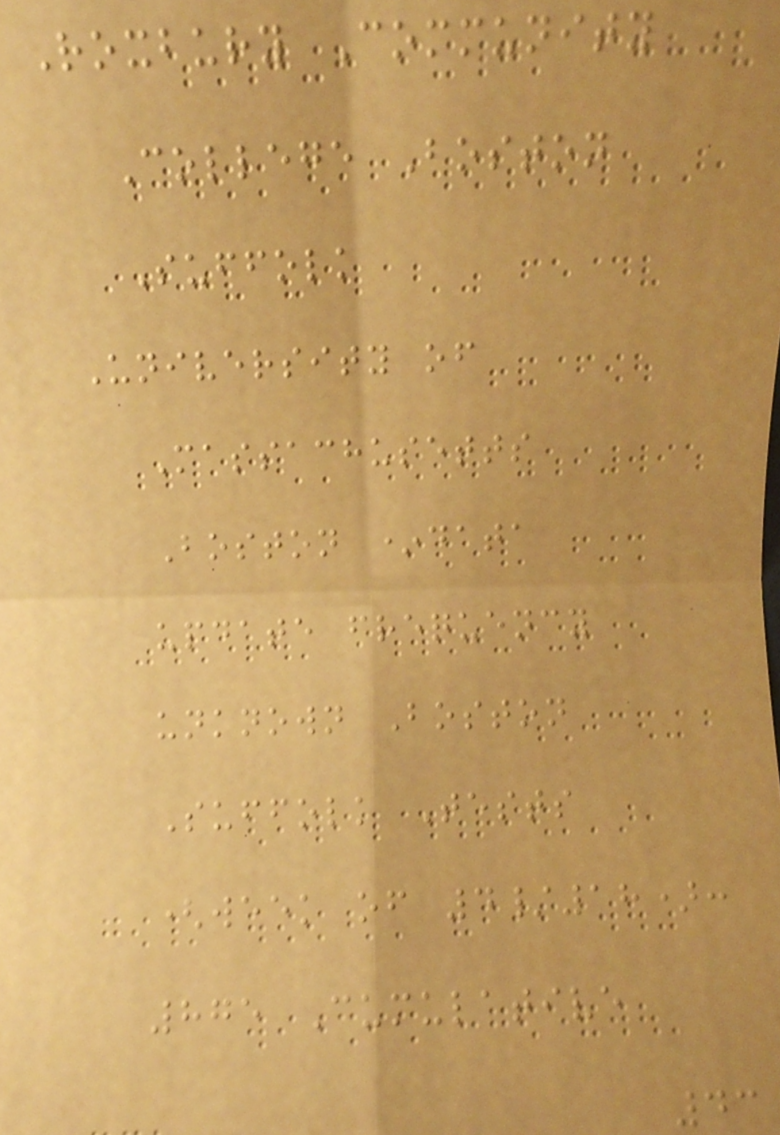Roxbury Community
College Boston
Suffolk
University of
Massachusetts
Boston *data
update frequency
unknown Boston
Suffolk Tests
(week of 4/18):
875 Cumulative
43
